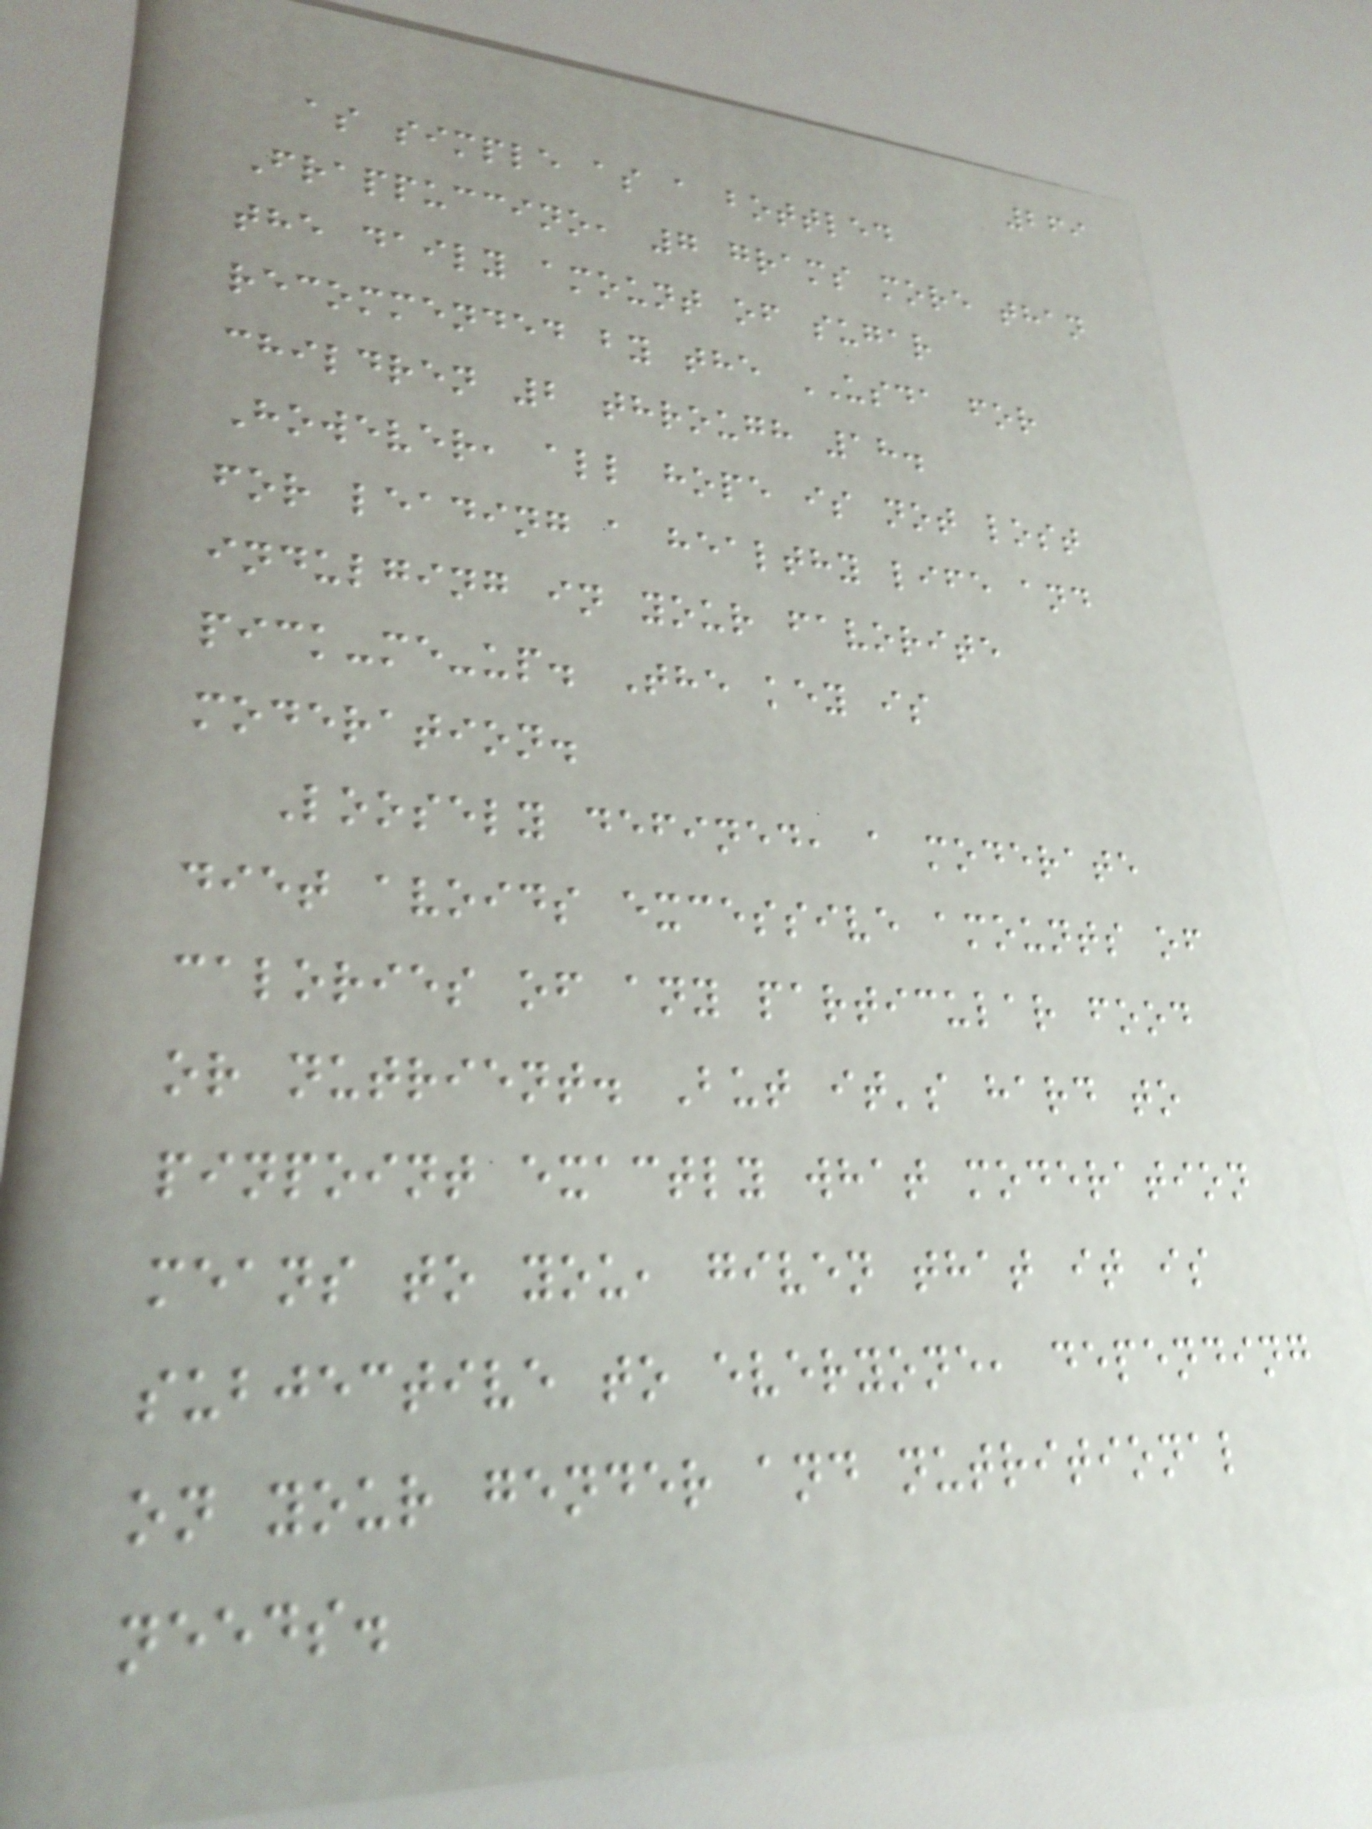269
as simple as a bottled
Frappuccino, 7 grams more than
the daily amount of sugar
recommended by the USDA for
children 2 through 18.
However, all hope is not lost
for leading a healthy life and
indulging in your favorite
pick-me-up. The key is
moderation.
Loosely defined, a moderate
diet avoids excessive amounts of
calories of any particular food
or nutrient. But it's hard to
pinpoint exactly what moderation
means to you, given that it is
subjective to everyone, depending
on your gender and nutritional
needs.
